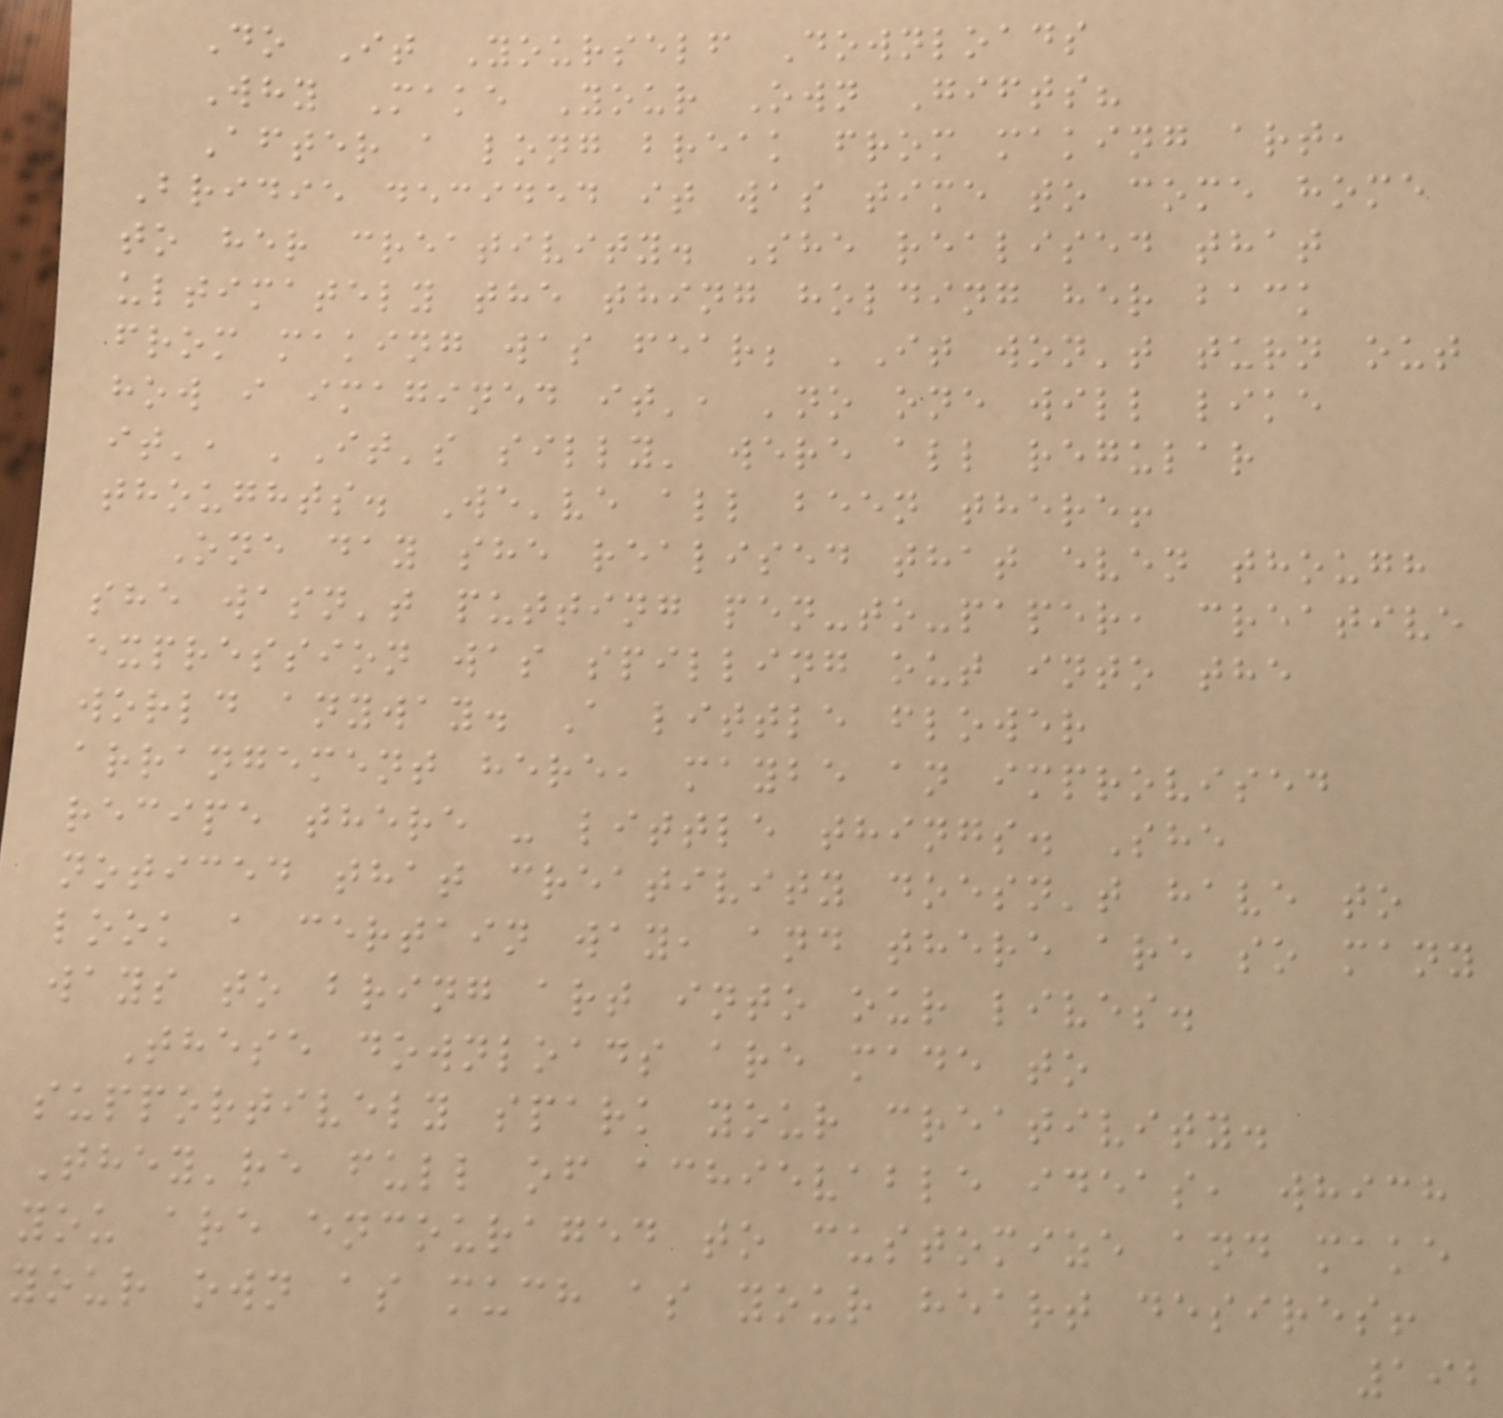Do It Yourself Downloads
Why Make Your Own Gifts?
After a long break from making art,
Bridie decided it was time to come home
to her creativity. She realised that
ultimately the thing holding her back
from making was fear; 'It won't turn out
how i imagined it', 'no one will like
it', 'It's silly' were all regular
thoughts. We've all been there!
One day she realised that even though
she wasn't putting pen-to-paper, creative
expression was spilling out into the
world anyway. A little flower
arrangement here, maybe an improvised
recipe there - little things. She
noticed that creativity doesn't have to
look a certain way, and there are so many
ways to bring art into our lives.
These downloads are made to
supportively spark your creativity.
They're full of achievable ideas, which
you are encouraged to customize and make
your own as much as your heart desires!
192
